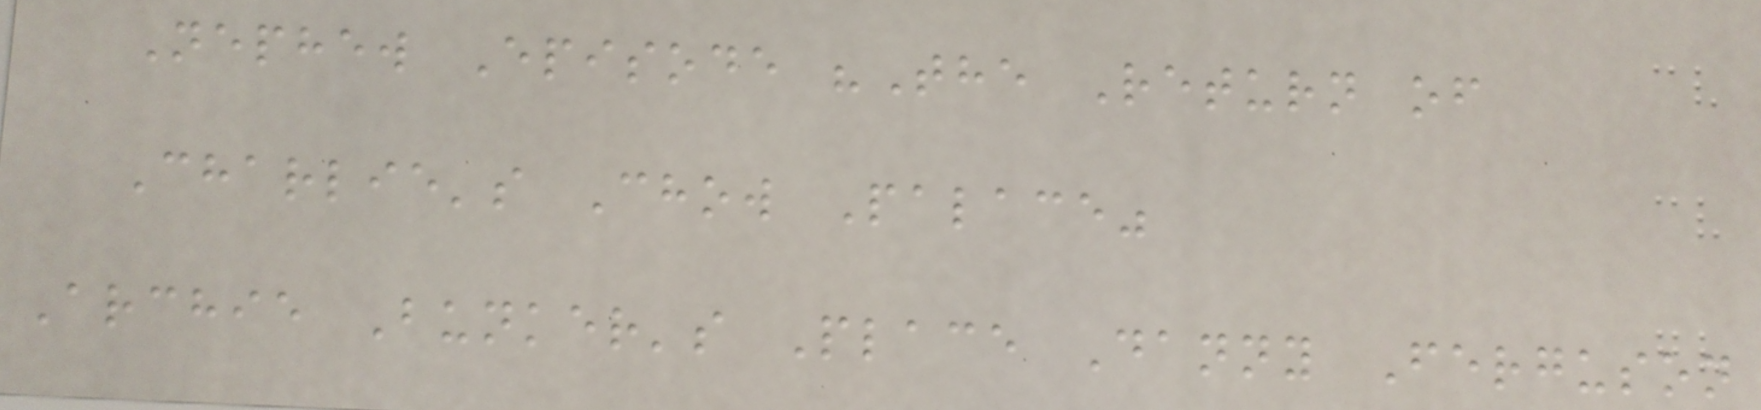Nephew Episode "The Return of
Charlie's Chow Palace"
Archie Bunker's Place Danny Ferguson
